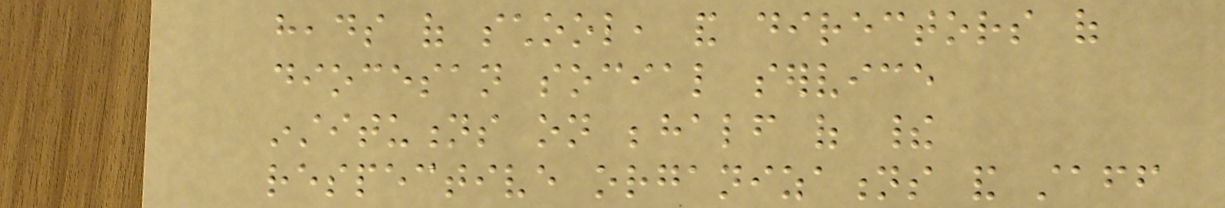heads of school, and directors of
diocesan social service
institutions on behalf of their
respective organizations and staff
